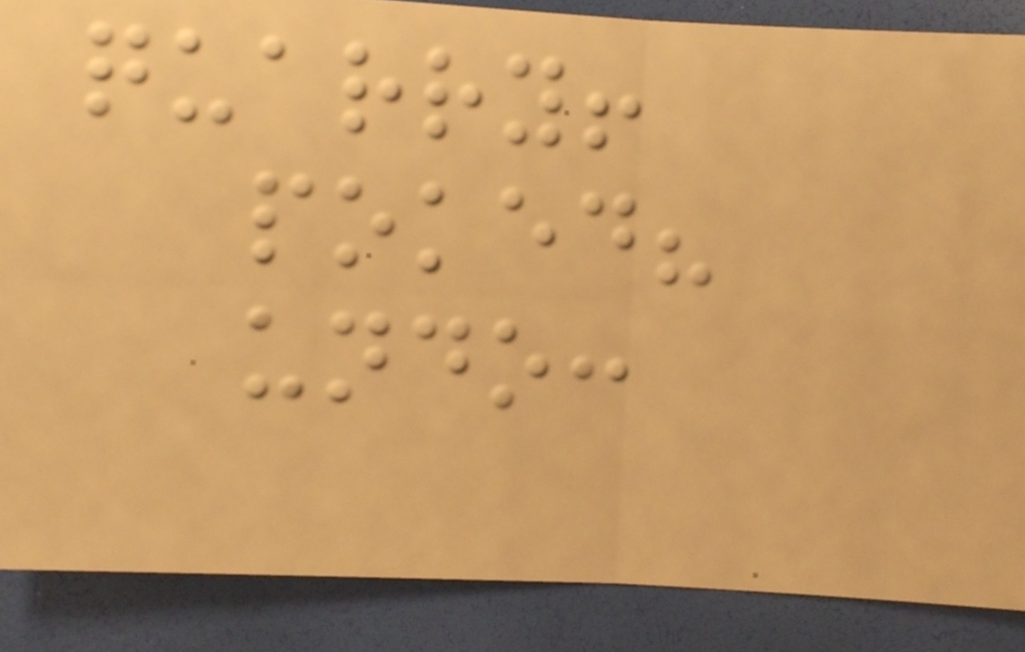quarry!
poked?
undo:
